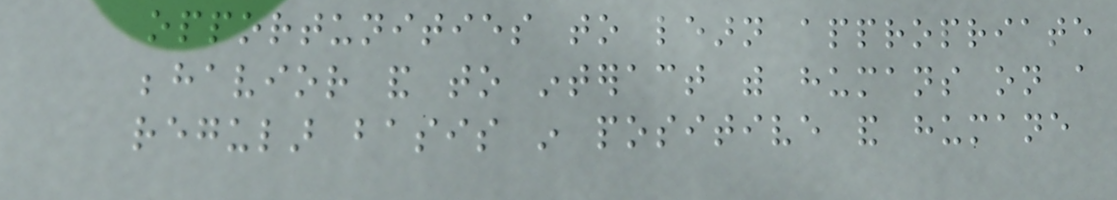opportunities to learn appropriate
behavior and to interact with humans on a
regular basis in positive and humane
